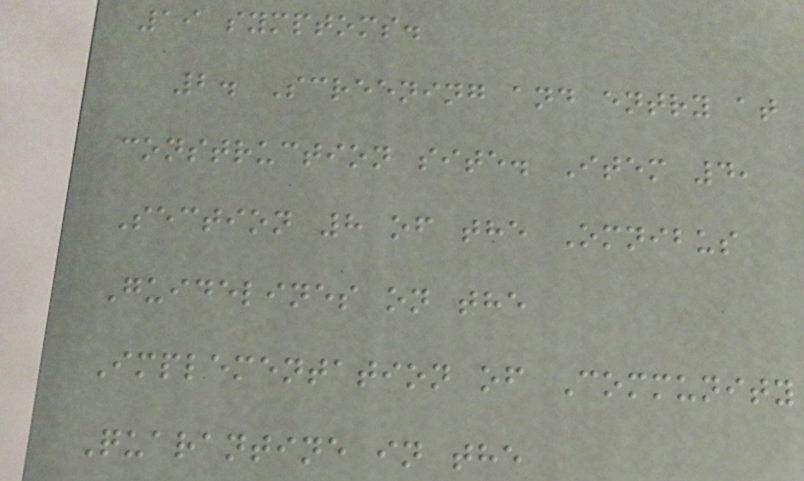19 symptoms.
2. Screening and entry at
construction site. Item 4,
Section 8 of the Omnibus
Guidelines on the
Implementation of Community
Quarantine in the
